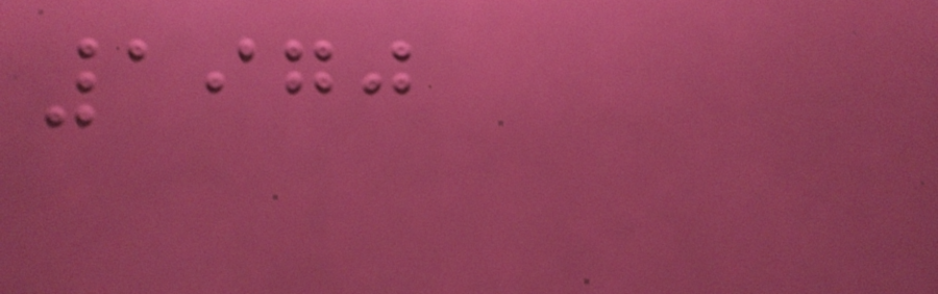1970
